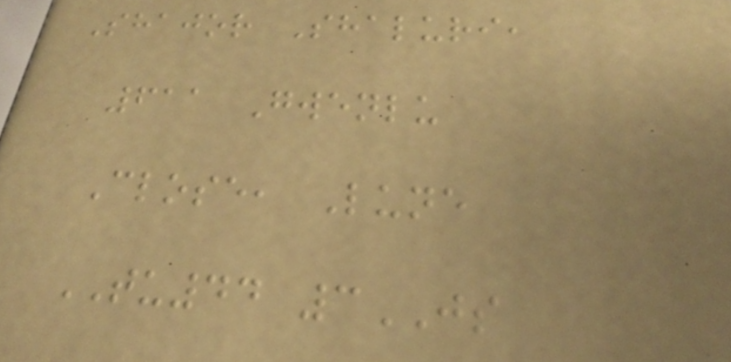Shajor Shaluri,
611 Gwenlu
Close, Lune
TU44 3JS
